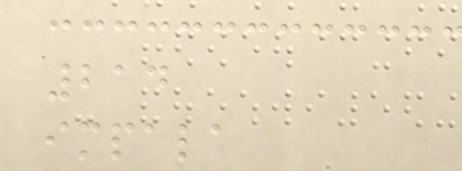214
impala
